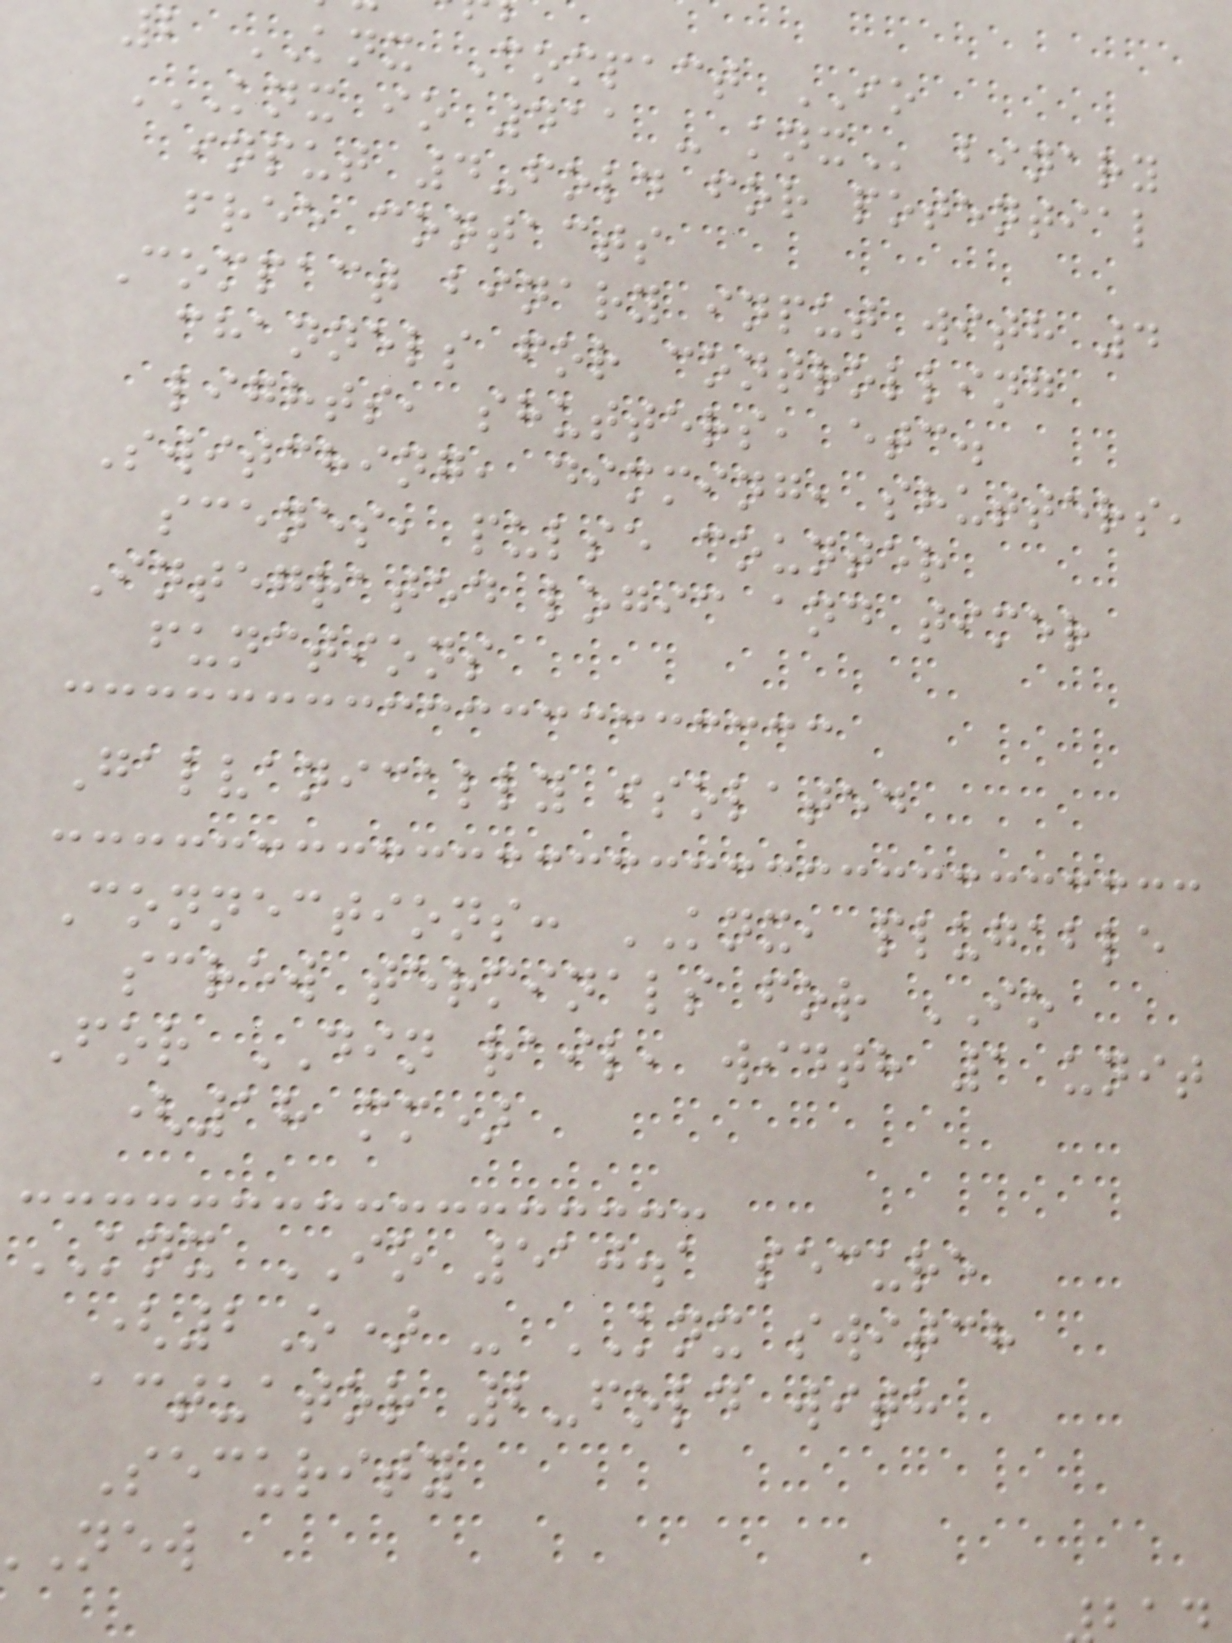2 KNX Compact IO
KNX IO 411 - KNX binary
input 4-fold for potential
free contacts
Compact binary input with 4
channels for controlling
lights, shutters, etc.
Switching, dimming, shutters,
scenes, pulse counter
Integrated logic and timer
functions
Galvanically isolated
Connections: KNX, plugable
screw terminals for IO
For DIN rail, width 1 unit
(18 mm)
KNX IO 510.1 secure
(2O) - KNX switch
actuator 2-fold with
Security
